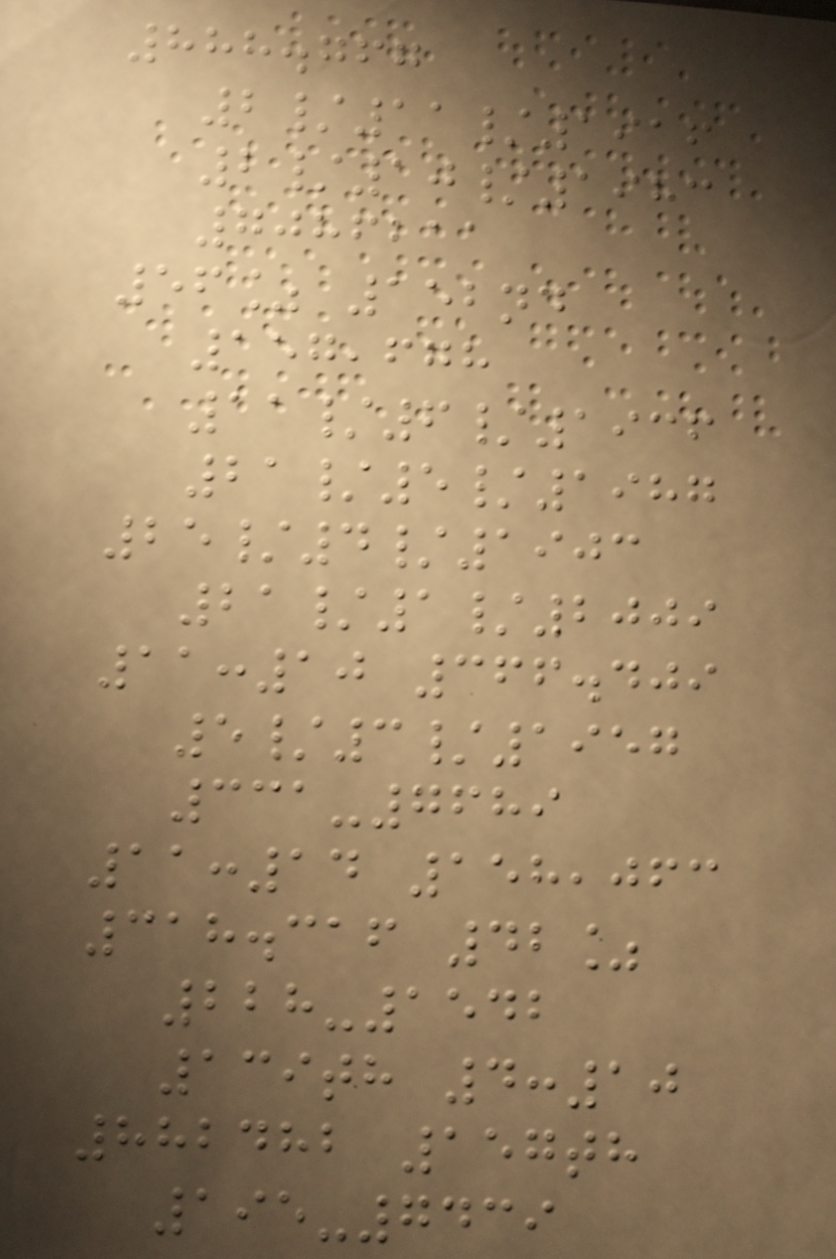888.767
2/11/1916
2/10/1983
7086211
56% 152nd
157,678
11/6/1936
21/5/1987
25/4/1903
21/1/2009
11:10 366.409
5/3/1957
331-7689
11:14 158,063
318.316 42%
228-1542
139th 4:10
882482 157th
195-7439
